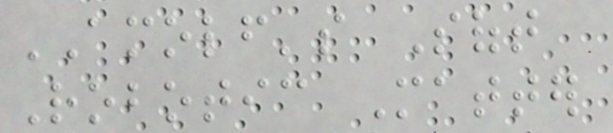AMOLF's Soft
Robotic Matter
